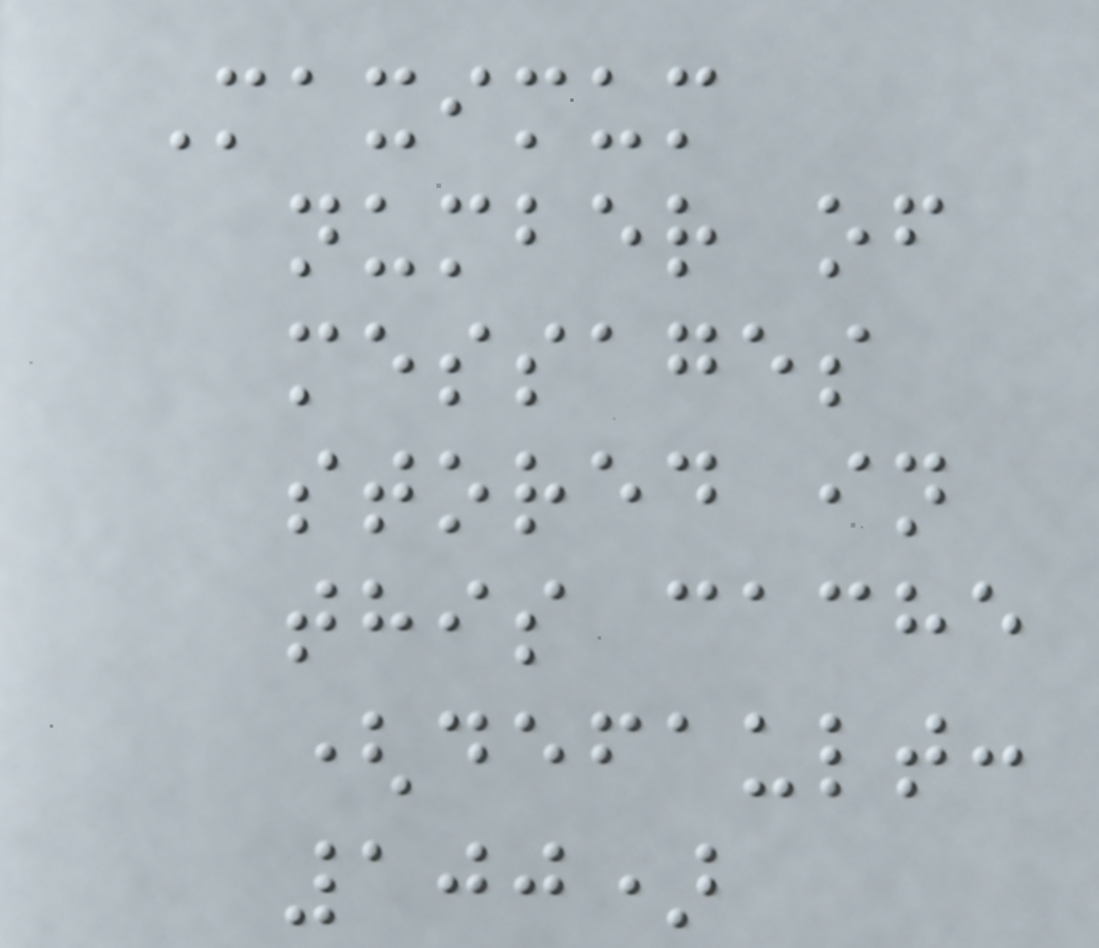Maximum
number of
messages
stored in
this cache
(default:
100)
